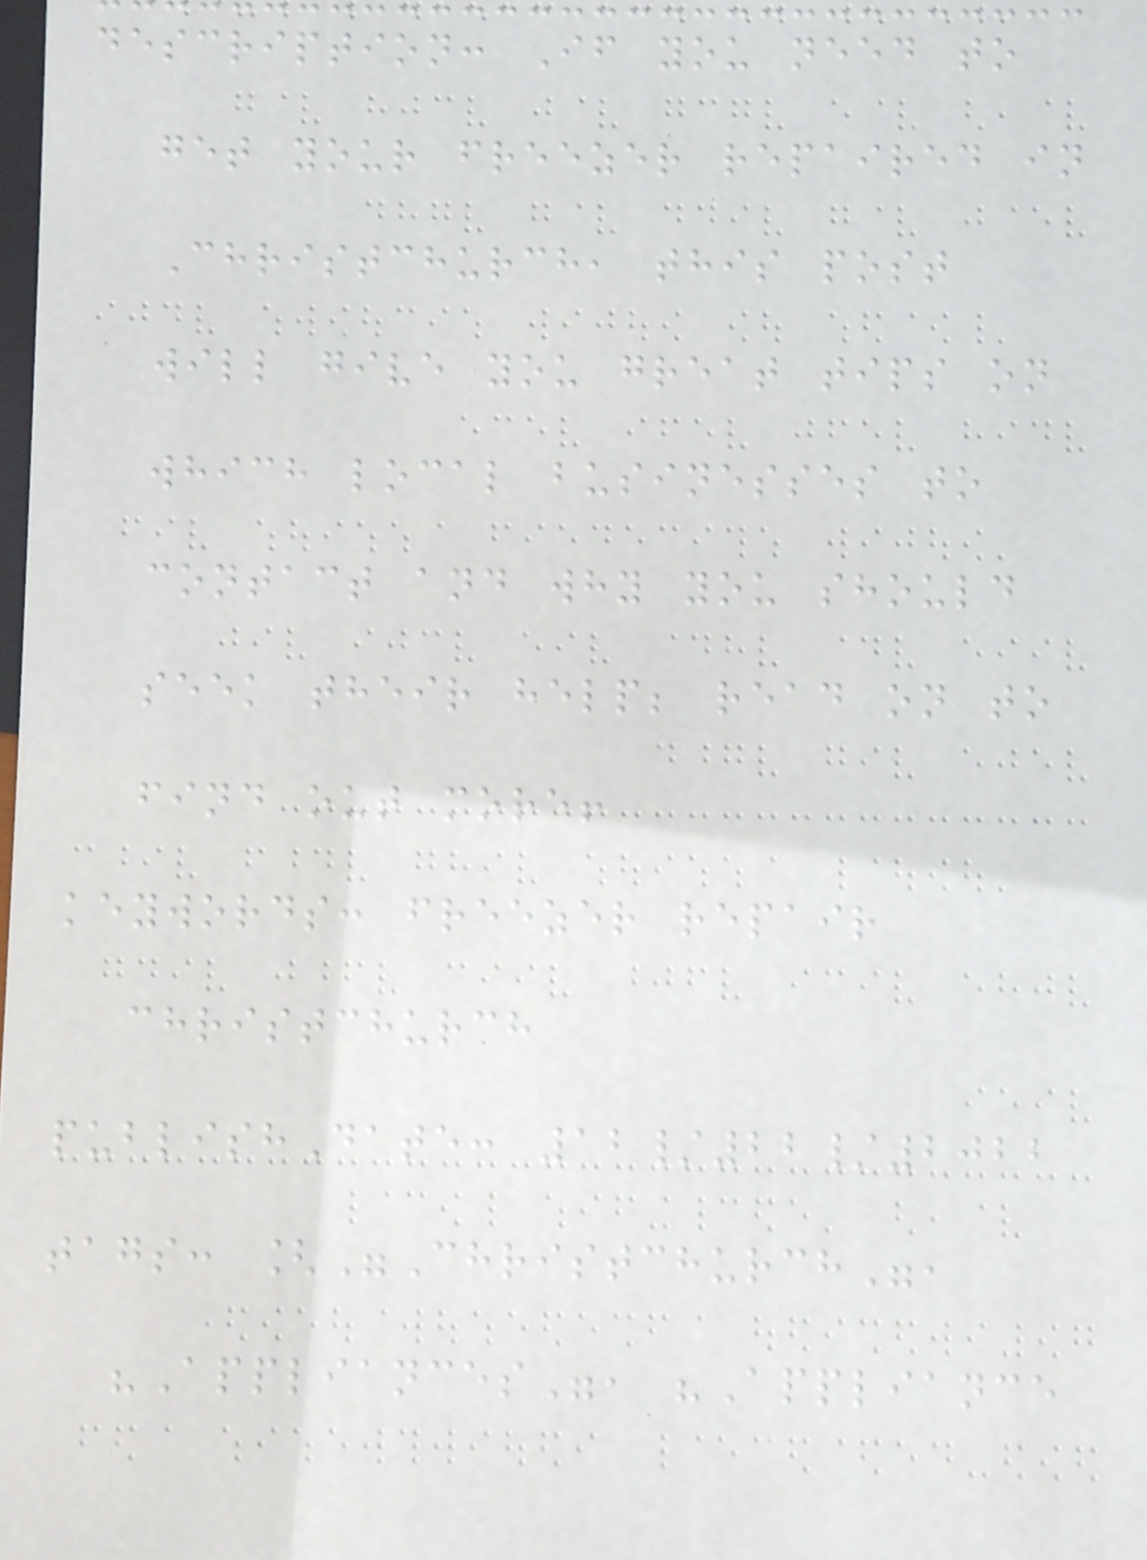description: If you need to
get your freezer repaired in
Christchurch, this post
will give you great tips on
which local businesses to
contact and why you should
seek their help; read on to
find out more!
keywords: freezer repair
christchurch
publishDate: 12/22/2022
tags: ["Christchurch",
"Appliances", "Appliance
